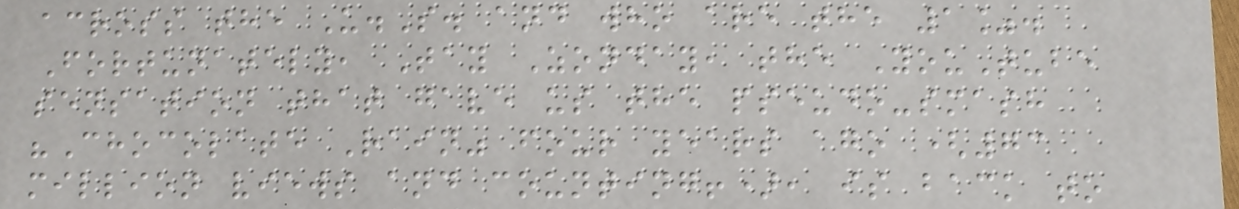across the U.S. and who are the 1%.
Fortunately, Tay Zonday, the YouTube
sensation that gave us the pseudo-smash
"Chocolate Rain" four years ago (73
million views and counting!), is back to
